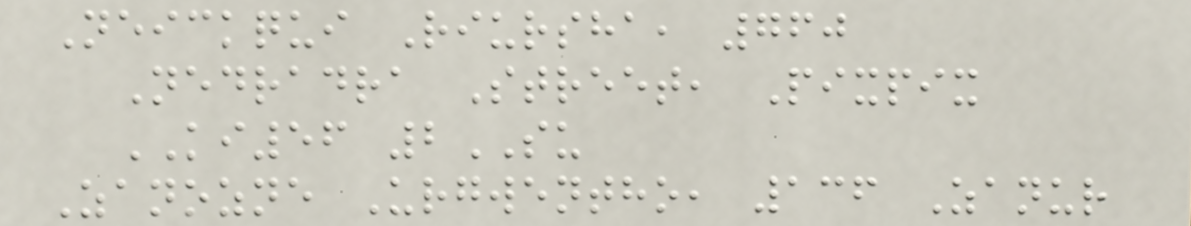Neickqui Riursha, 760
Nedradra Street, Pixpix
KI56 2SU
Zanozne Urgwentho, 136 Zanur
